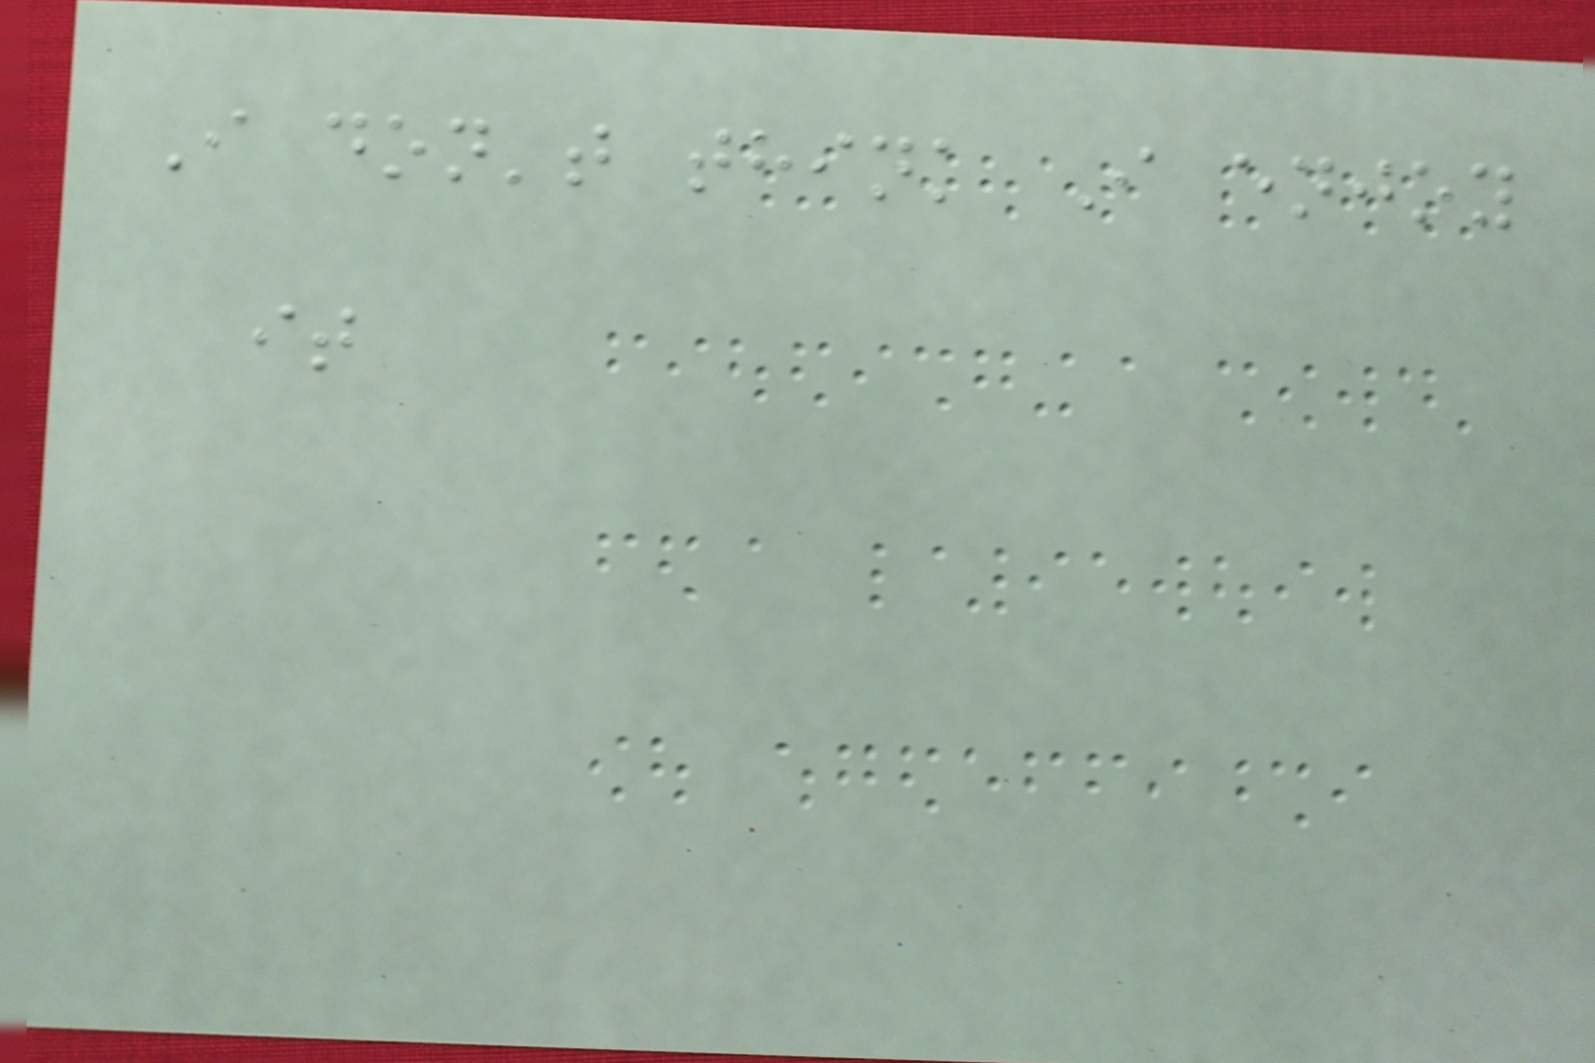I don't think I enjoy
it
